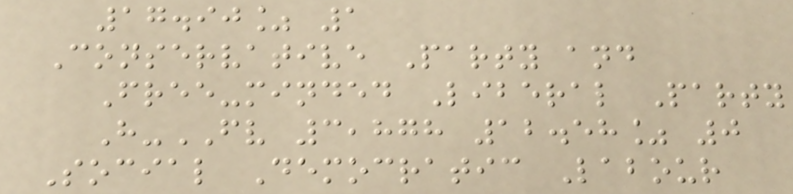17.90% 1
Conservative Party and
Free-minded Liberal Party
H-FV 3,878 12.58% 0
Social Democratic Labour
